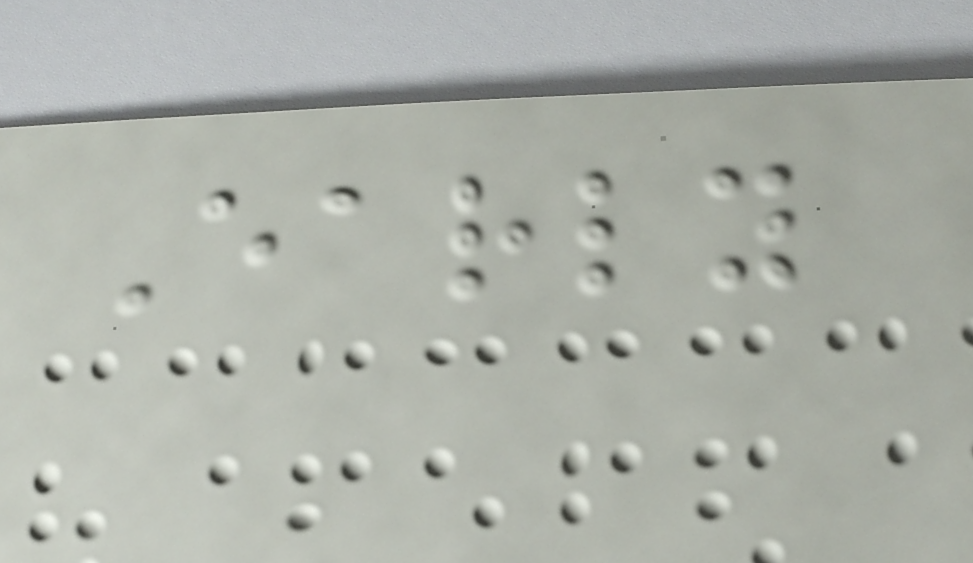Early
